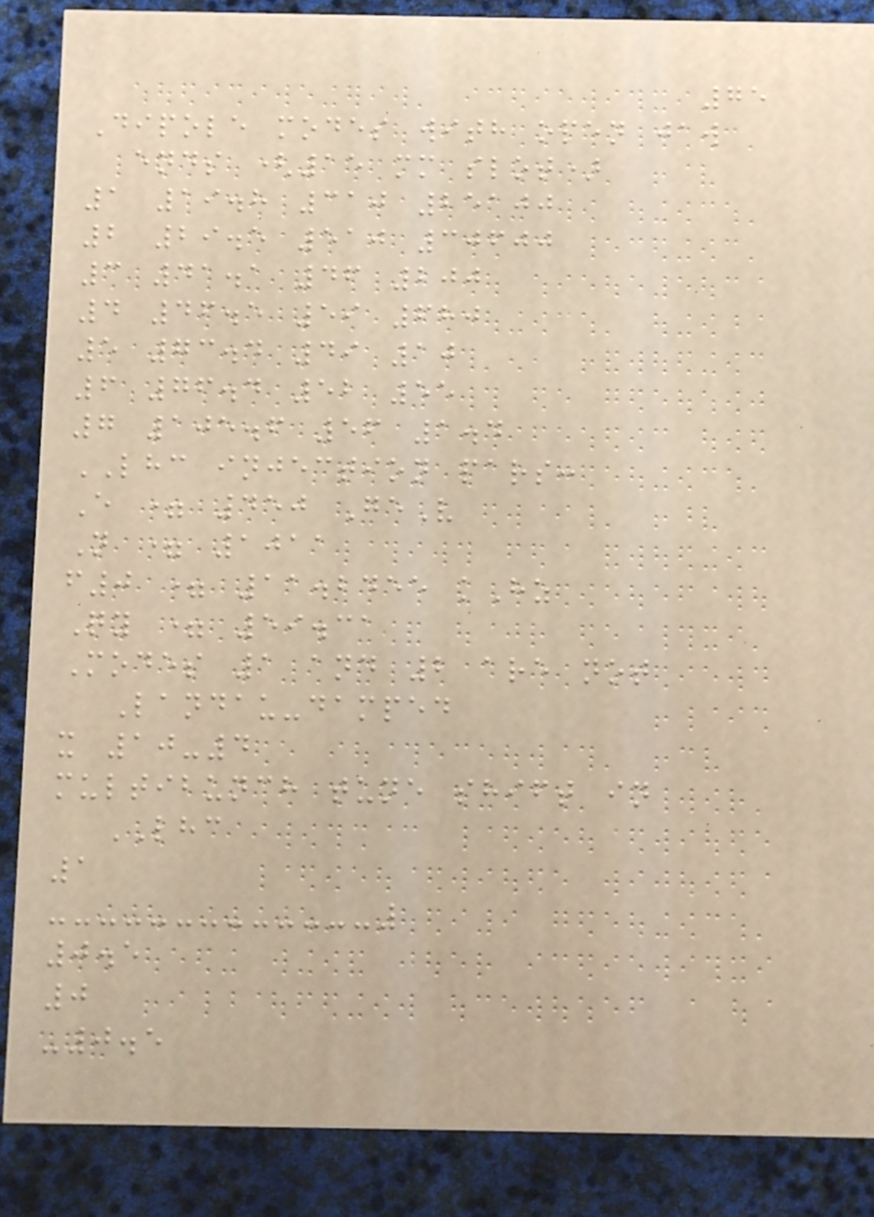75
Dipole modes with open jaw
ends (15 mm slot)
1 19.8 310 25100
2 29.5 510 30600
3 41.1 46 200
4 46.5 59 680
5 73.4 49 10
6 76.4 52 55
7 105.6 56 1.4
LHC injection pars:
E = 450 GeV
N = 1011
f0 = 11.2455 kHz
Qy = 59.31
Modes 1 and 2 are not
Landau-damped
x 10-4
multibunch tune shift in
LHC
1
0.5
0
-0.5
